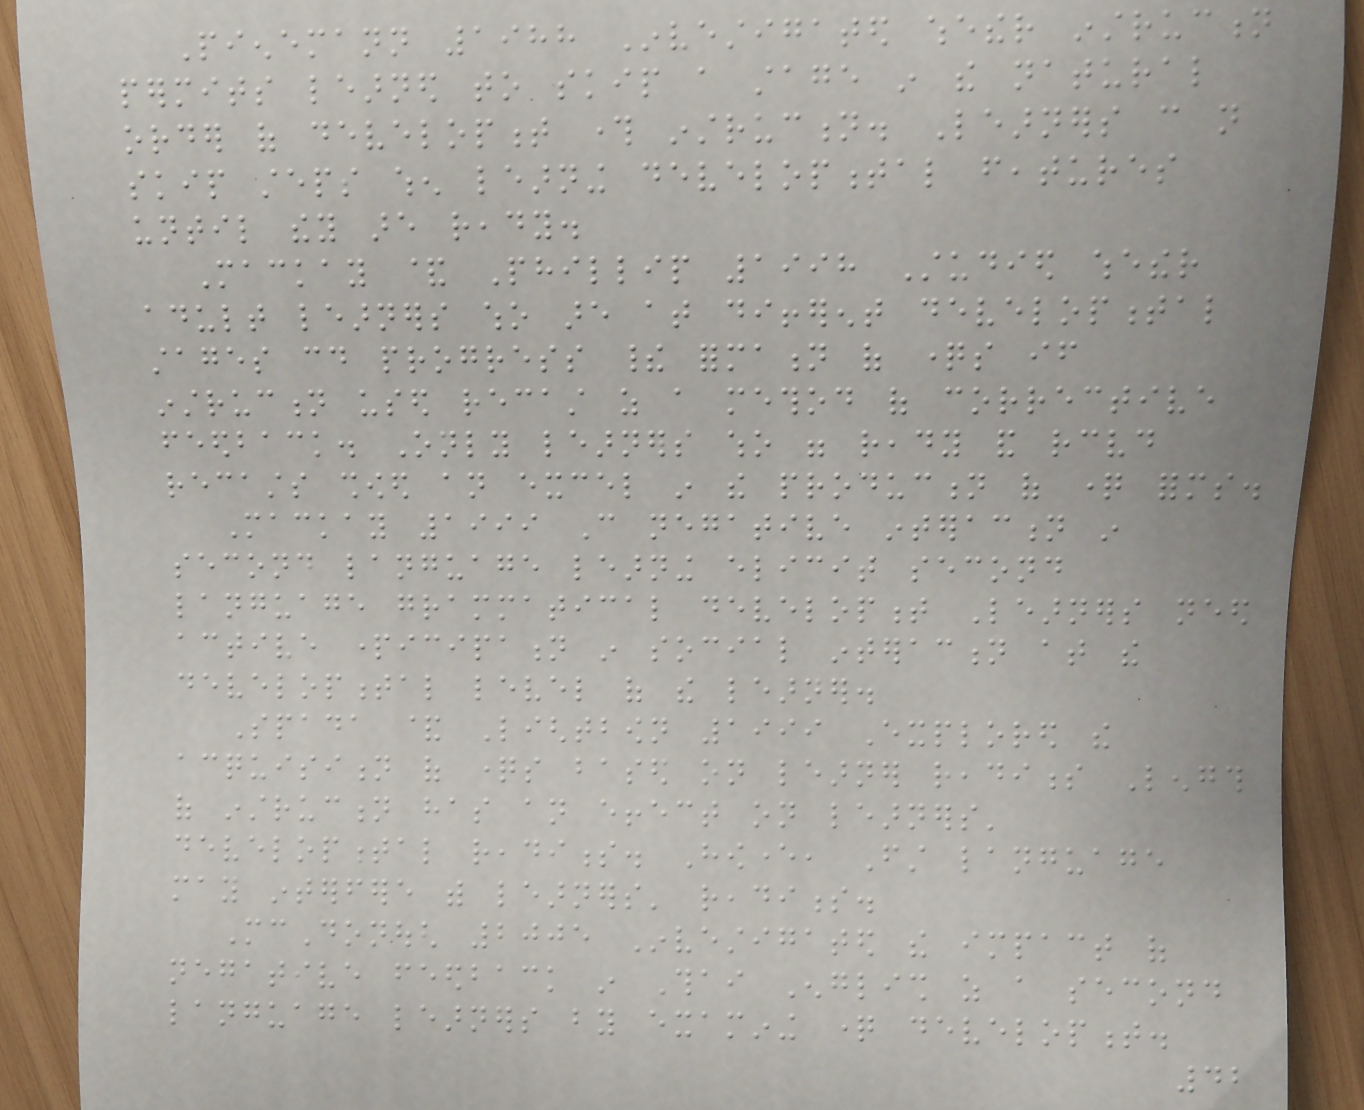Pienemann 1988 Investigated whether instruction
permits learned to skip a stage in the natural
order of development through instruction. Learners can not
skip steps when learning developmental features
until they are ready.
Mackay & Phillip 1998 Studied whether
adult learners who are at different developmental
stages could progress their formation of questions if
instruction used recast as a method of corrective
feedback. Only learners who were ready and received
recasts showed an excel in the production of question forms.
Mackay 1999 Can negative interaction in
second language learning elicit second
language grammatical development Learners need
active participation in social interaction at the
developmental level of the learner.
Spada & Lightbown 1999 Explored the
acquisition of questions based on learner readiness Length
of instruction has an effect on learners'
developmental readiness. However, First language
may interfere with learners' readiness.
McDonough 2005 Investigated the impact of
negative feedback in Thai English as a second
language learners by examining question development.
42
